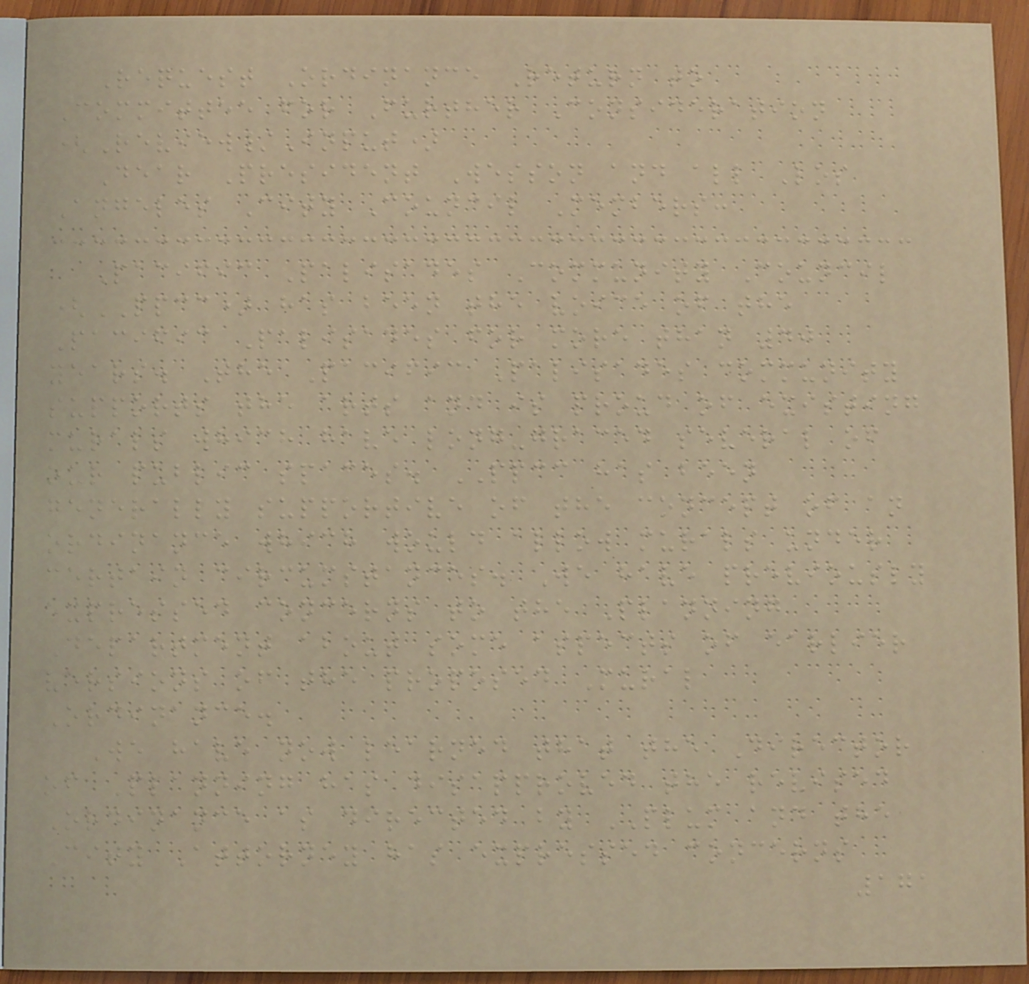Request Ordinance Return to
Committee for Further Consideration
(Review/Input)
Dear President Wesson and all Los
Angeles City Council Members:
Pacific Palisades Community Council
(PPCC) has been the voice of the
Pacific Palisades for more than 40
years. The Pacific Palisades community
supports the arts and is proud of existing
murals which have long-graced several of
our public spaces. PPCC has been
generally supportive of the concept of an
ordinance which would allow murals under
certain circumstances. We have previously
expressed concerns to the Planning
Department about some aspects of earlier
versions of the proposed Mural
Ordinance.
We have now learned that the Director
of Planning has disapproved the revised
Ordinance as directed by PLUM and the
City Attorney has expressed concerns
171
